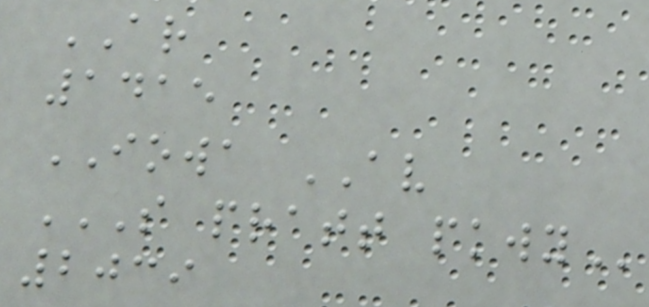AR
1415
IOWA AV
S PRATT PKWY
2039
